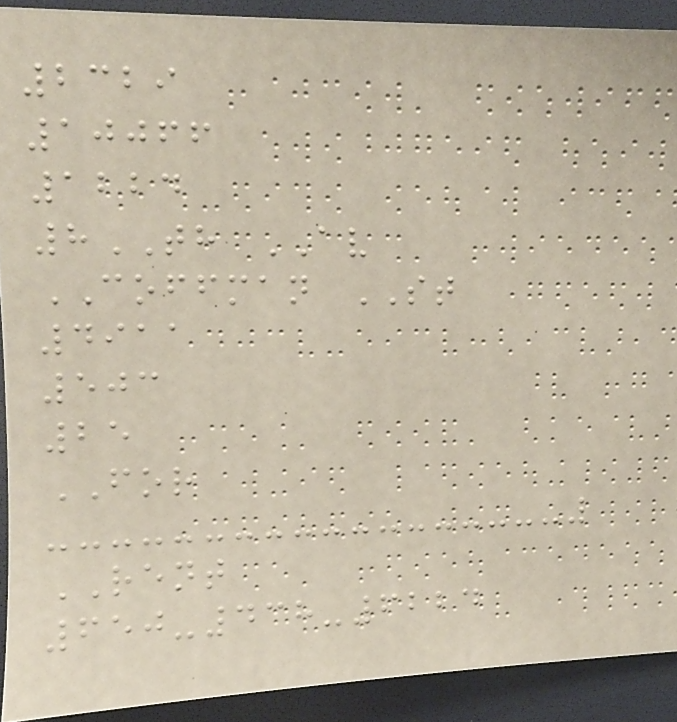2329
10066
1224
8TH AV
COFFMAN ST
4911
503
25
FOR
RENT
650-438-6224
